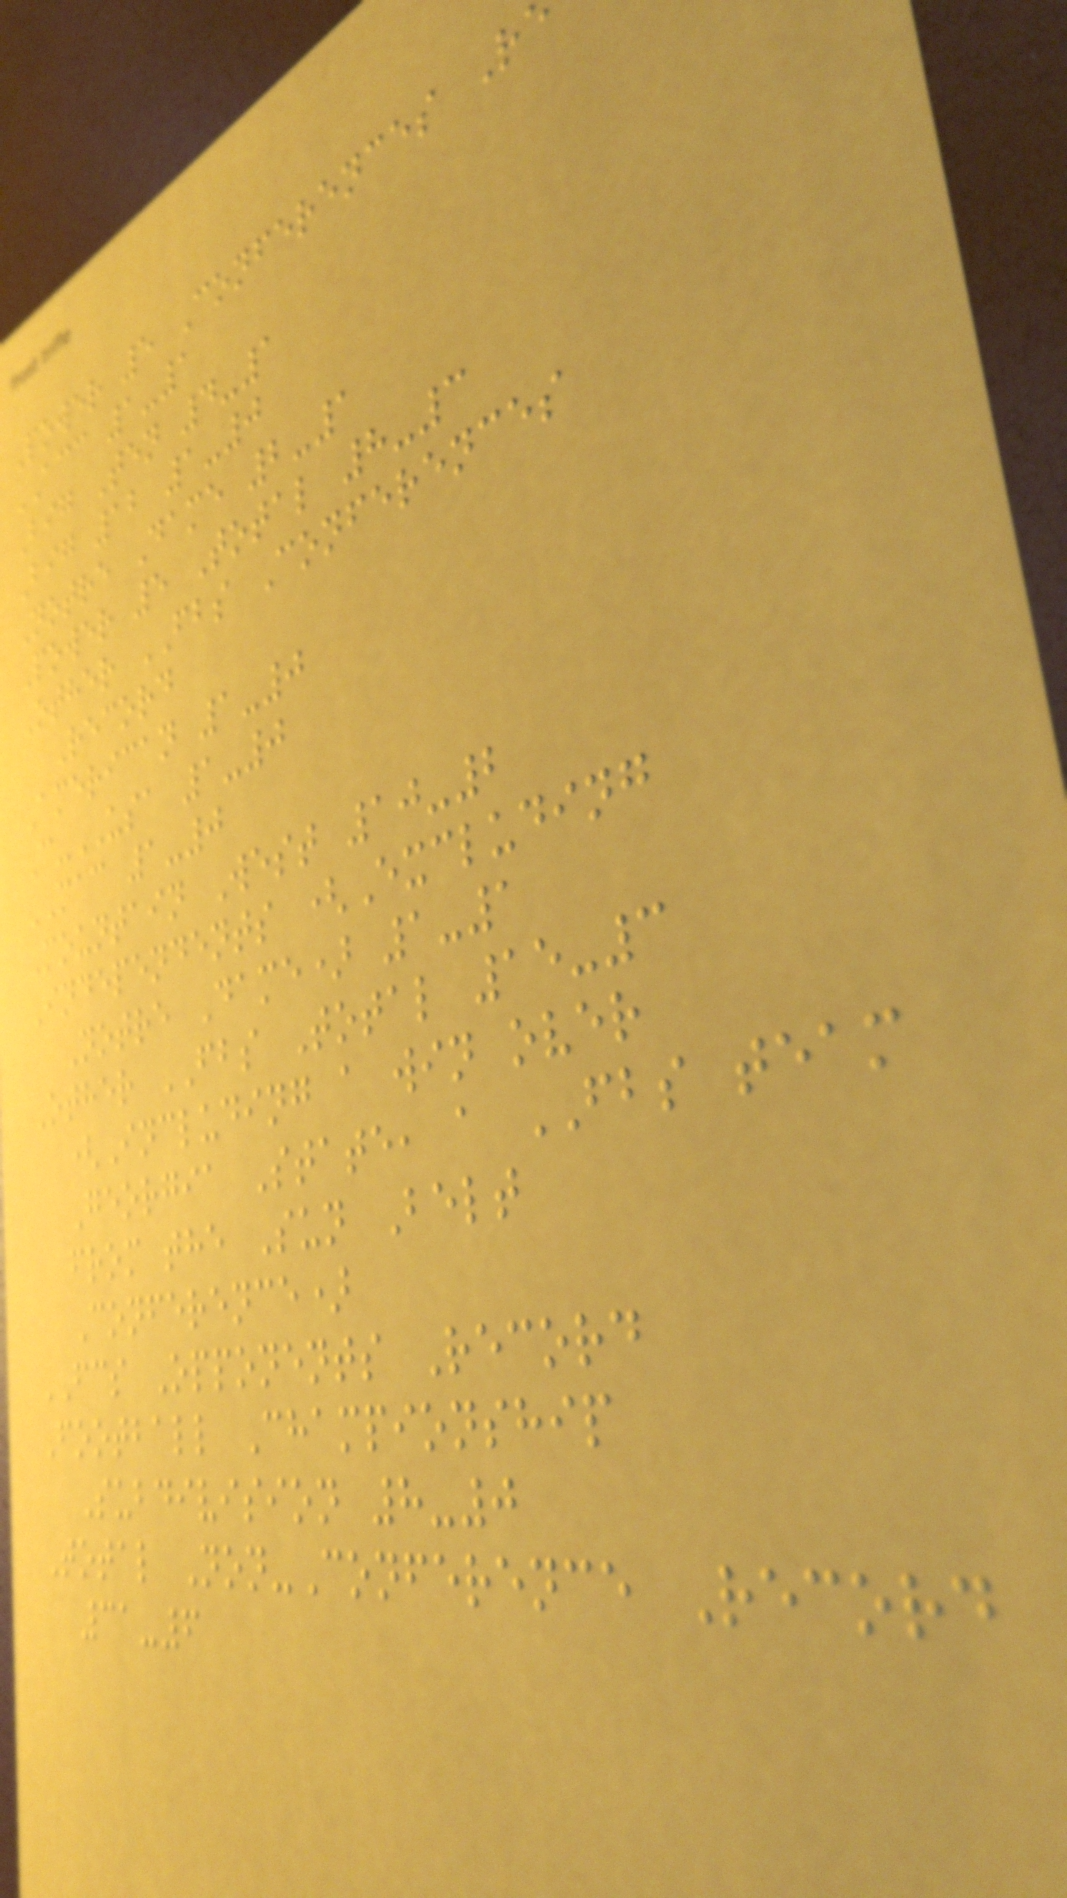Power 5 Conferences R
ACC 1-1
Big Ten 4-1
Big 12 1-0
Notre Dame 2-1
Power 5 Total 8-3
Other FBS Conferences
Record
American 1-0
C-USA 1-0
MAC 1-0
Mountain West 10-2
Independents (Excluding
Notre Dame) 1-1
Other FBS Total 15-3
(Including a win over
Georgia State, a FBS team
from the Sun Belt
Conference)
FCS Opponents Record
Football Championship
Subdivision 8-0
Total Non-Conference Record
31-6
